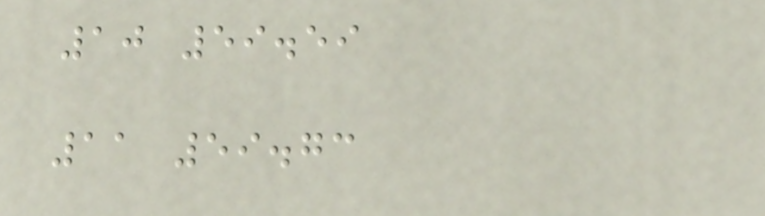10 59.59
11 59.73
